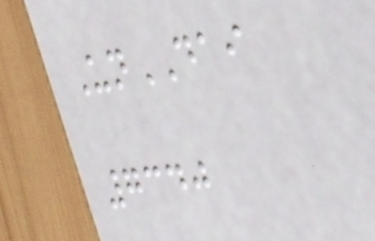UnDAI
7340
